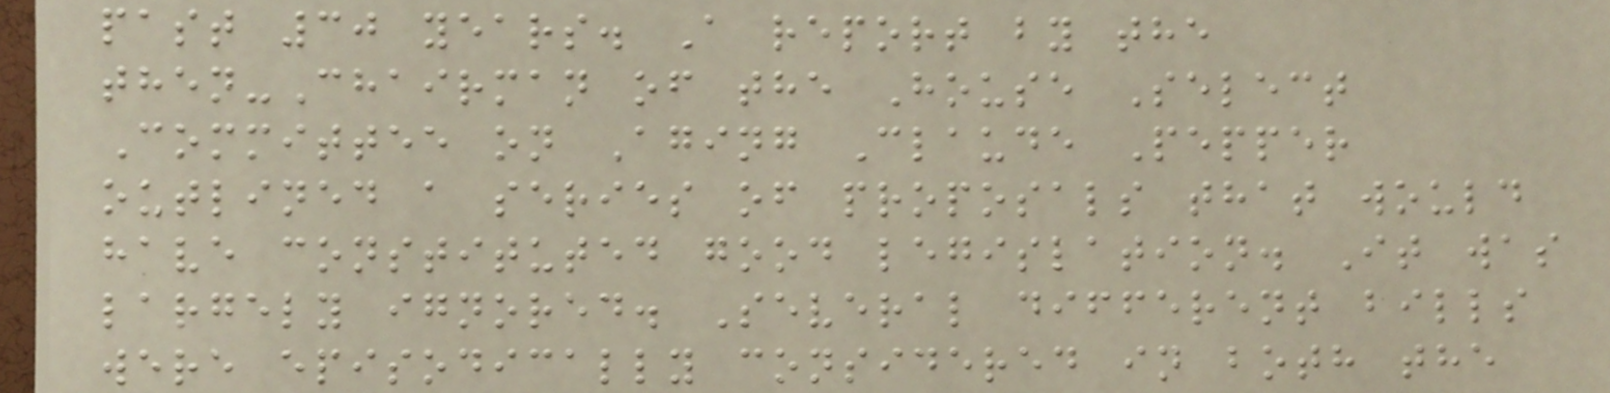past 30 years. A report by the
then-Chairman of the House Select
Committee on Aging Claude Pepper
outlined a series of proposals that would
have constituted good legislation. It was
largely ignored. Several different bills
were episodically considered in both the
